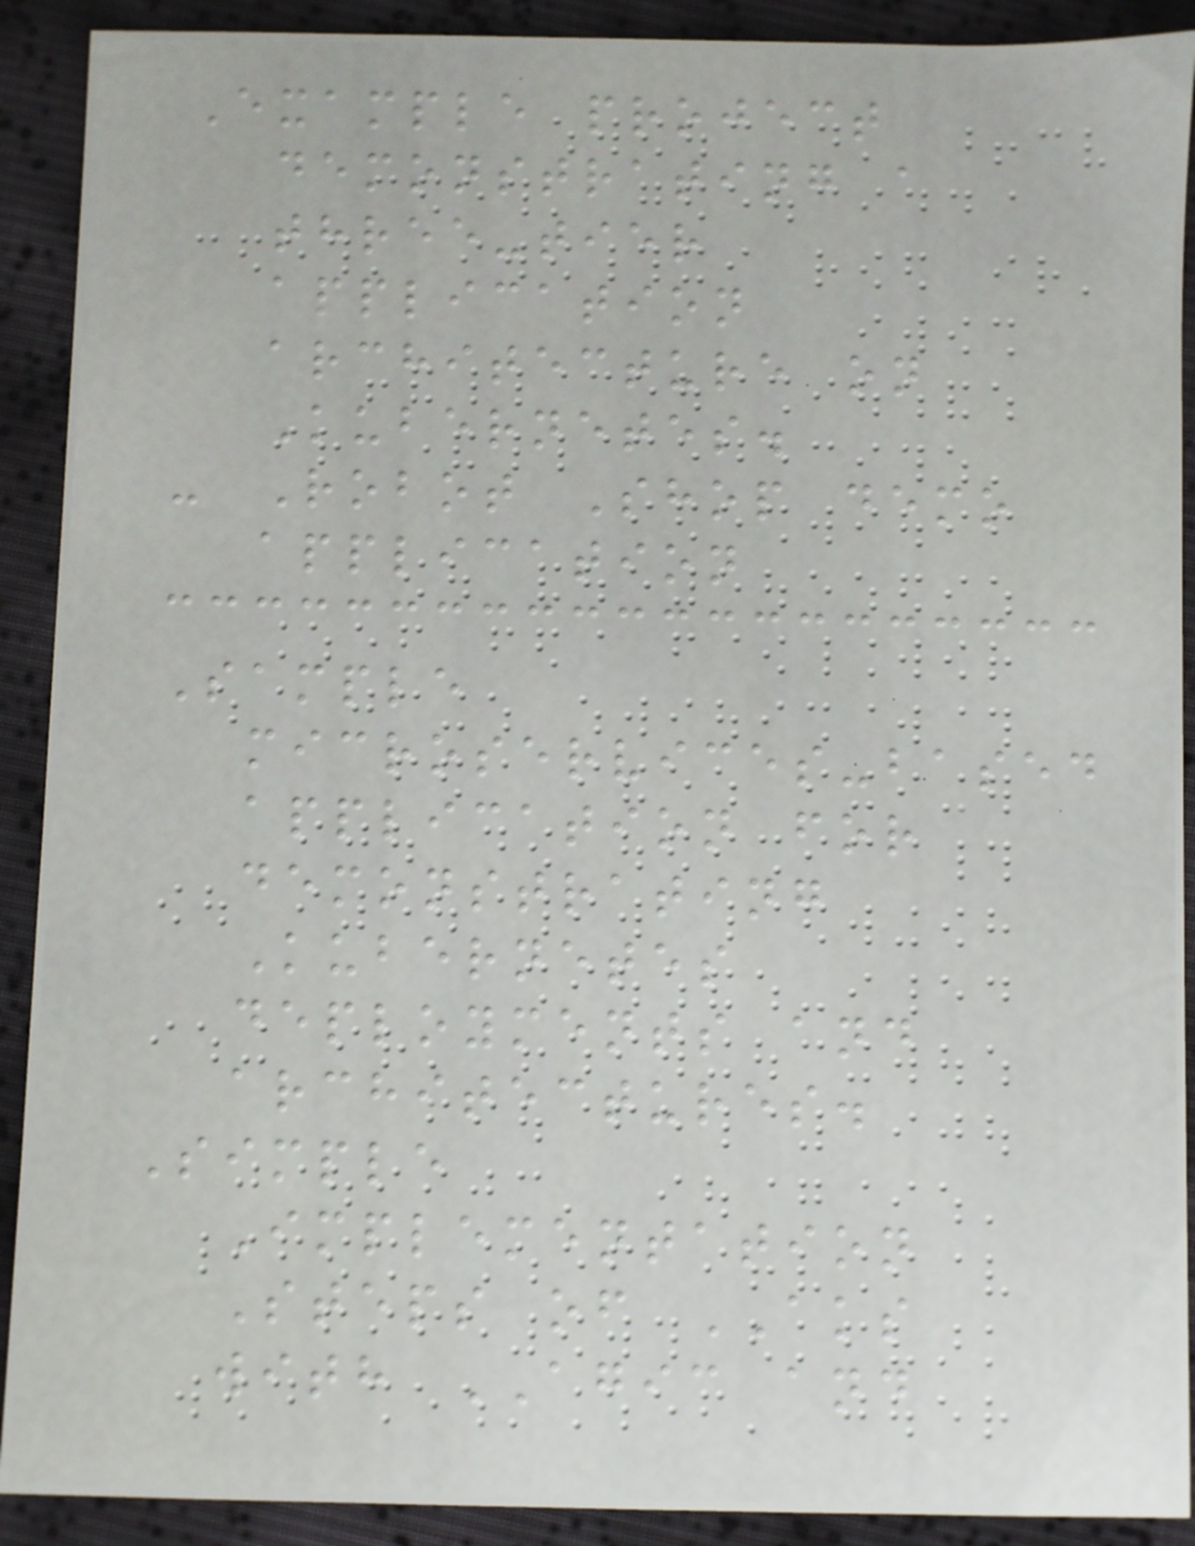Example project
demonstrating a
three-tier
application
architecture on
Kubernetes.
- Robot Shop demo
application
Sample
microservices-based
application for
demonstrating
Kubernetes
deployments and
architectures.
Simple
Implementation
Steps of AKS
with AGIC and
